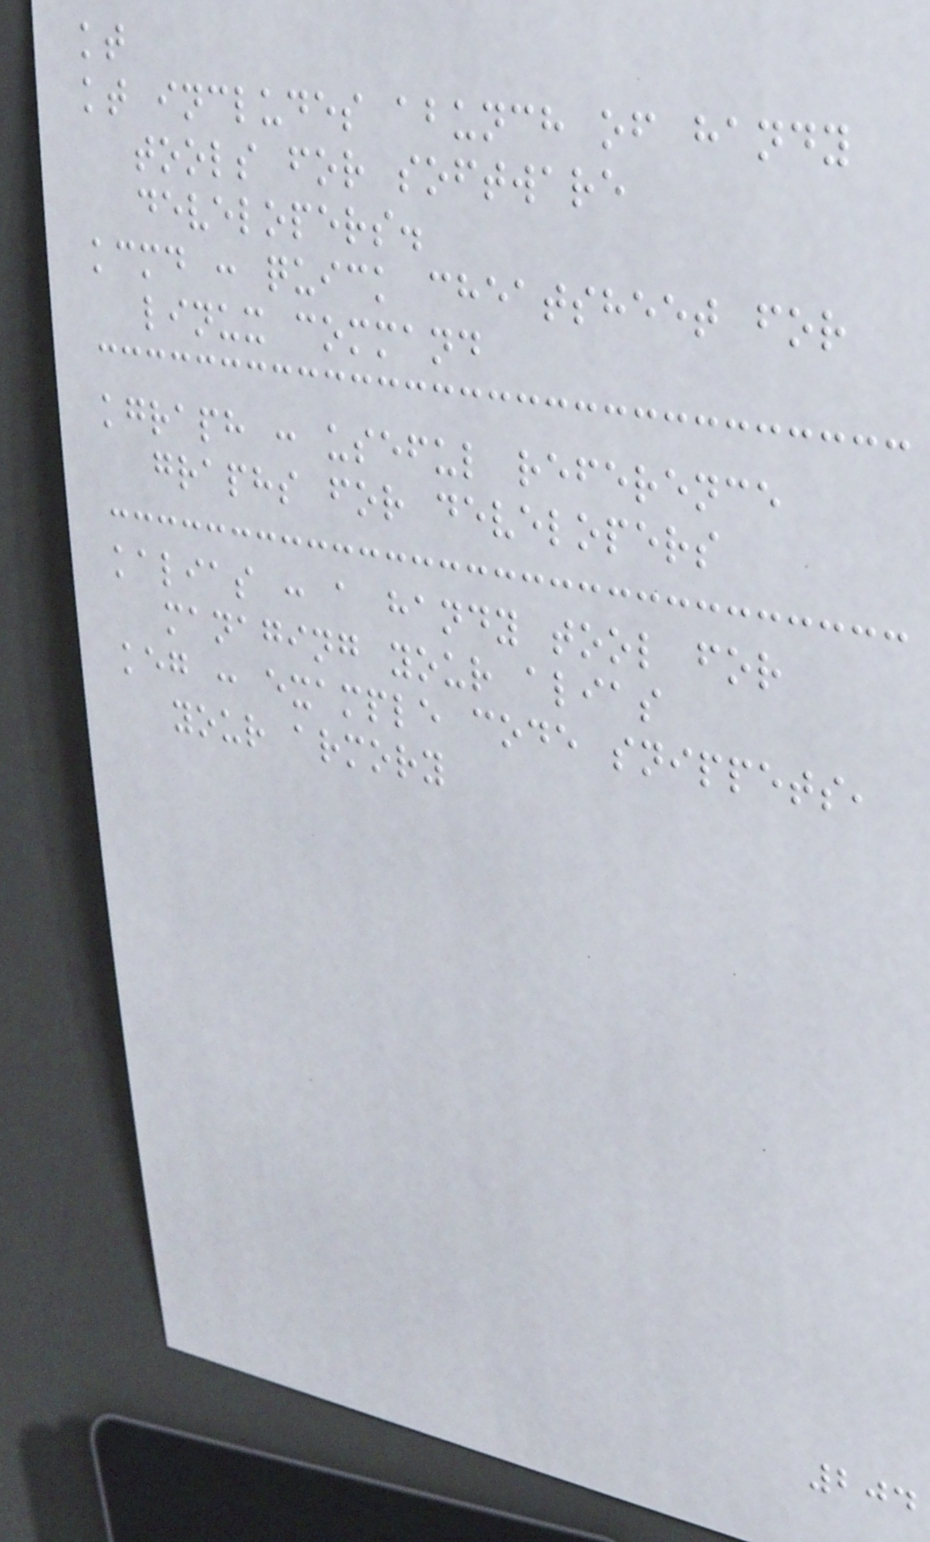kt
kt includes abunch of handy
tools for software
developers.
kcmd : quick cheatsheet for
linux command
kgraph : useful reference
graphs for developers
kalias : a handy tool for
managing your alias
keg : example code snippets,
your armory
204
